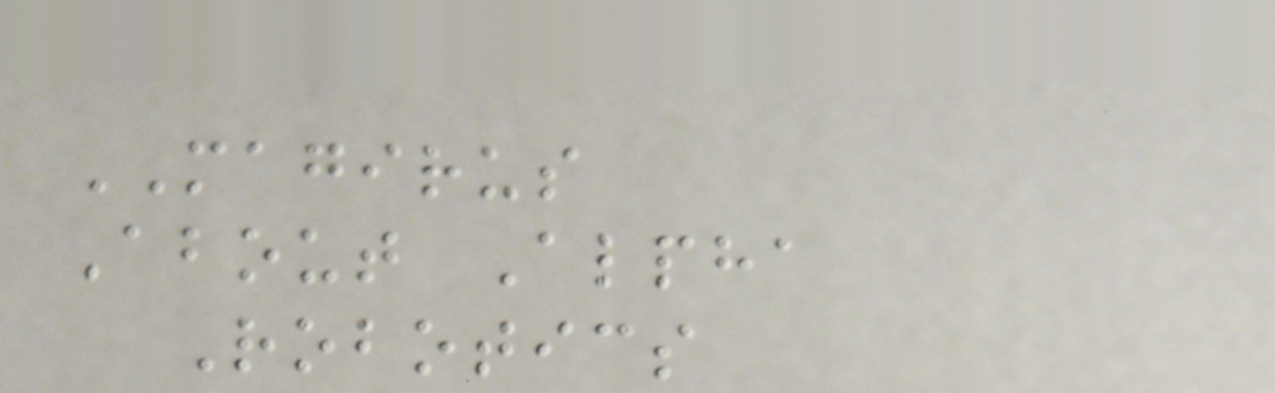MAGIRUS
About Alpha
Robotics
